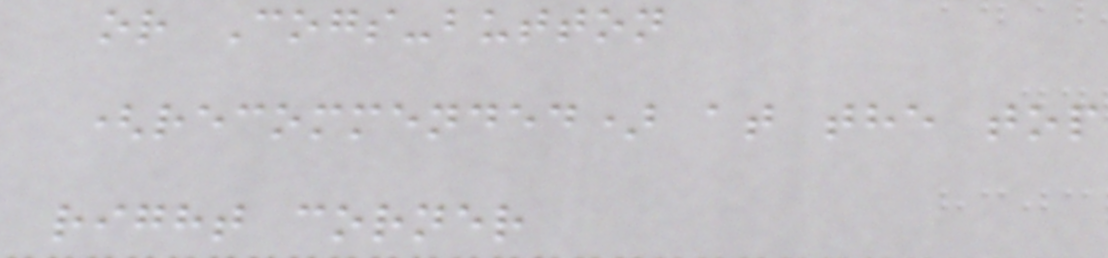or Cogs-button
(recommended) at the top
right corner
